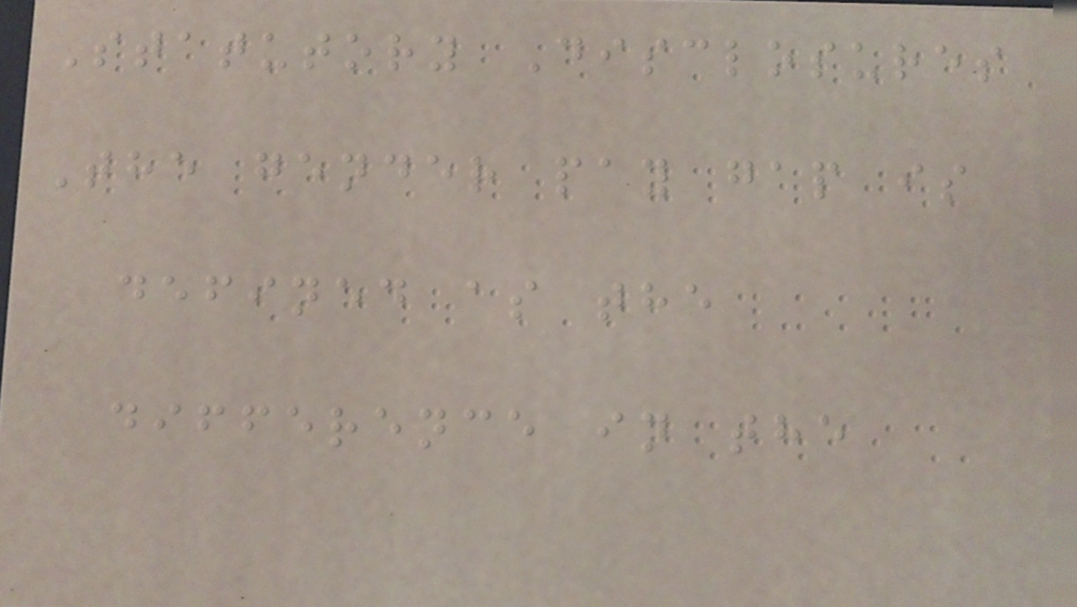Statutory Disclosures
The gender pay gap is
defined as the
difference in the
